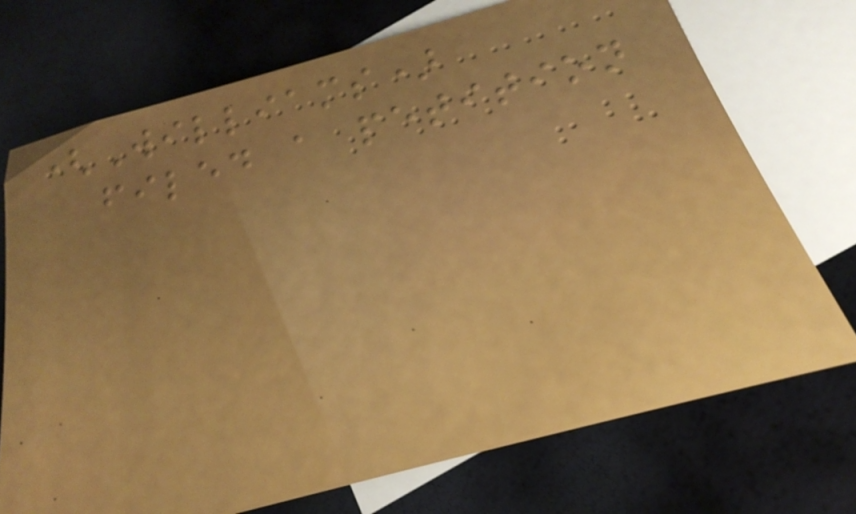(Williams)
filed a petition
